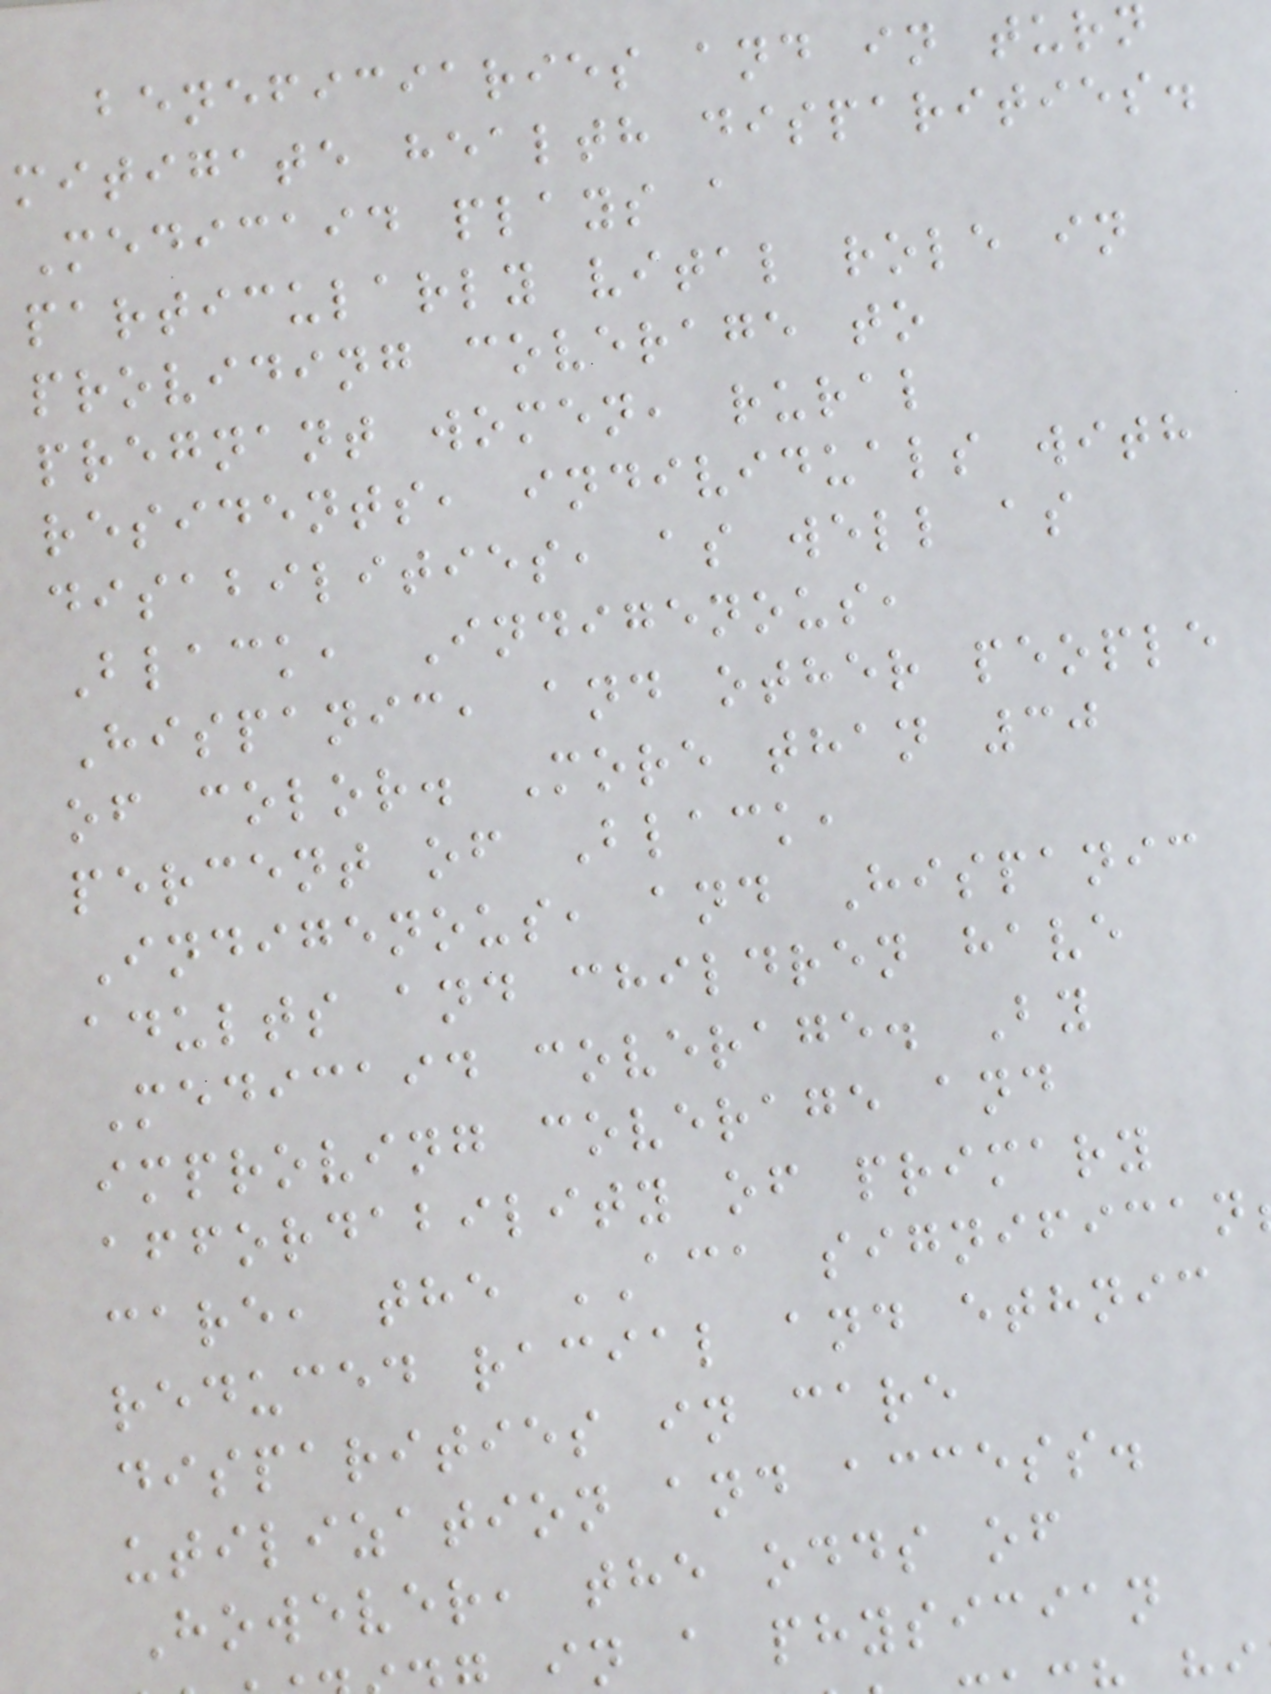beneficiaries and in turn
mitigate health disparities.
Medicaid plays a
particularly vital role in
providing coverage to
pregnant women, rural
residents, individuals with
disabilities, as well as
Black, Indigenous,
Hispanic, and other people
of color. More than 30
percent of Black,
Indigenous, and Hispanic
adults and children have
Medicaid coverage. By
improving coverage and
affordability of primary
care, the ACA significan
reduced racial and ethnic
disparities in care
utilization and access.
However, the odds of
in a physician
